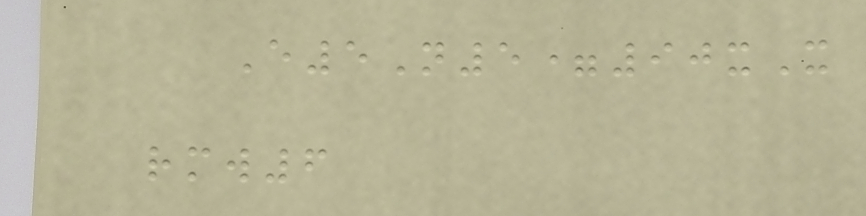E5N5=90xX
rmw6
